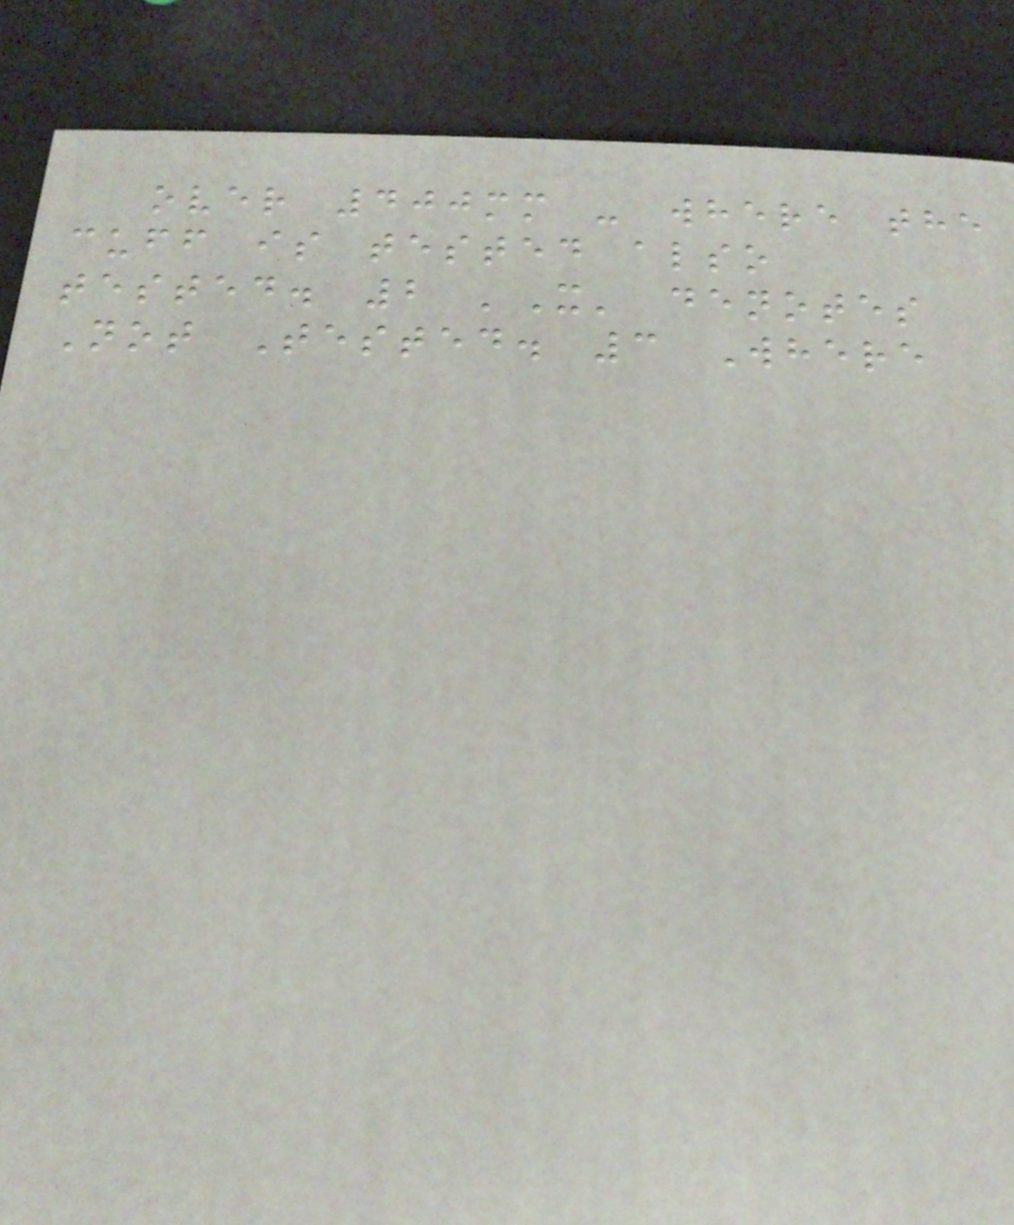over 400mm - where the
cuff is tested also
tested. 2 'X' denotes
Not Tested. 3 Where
